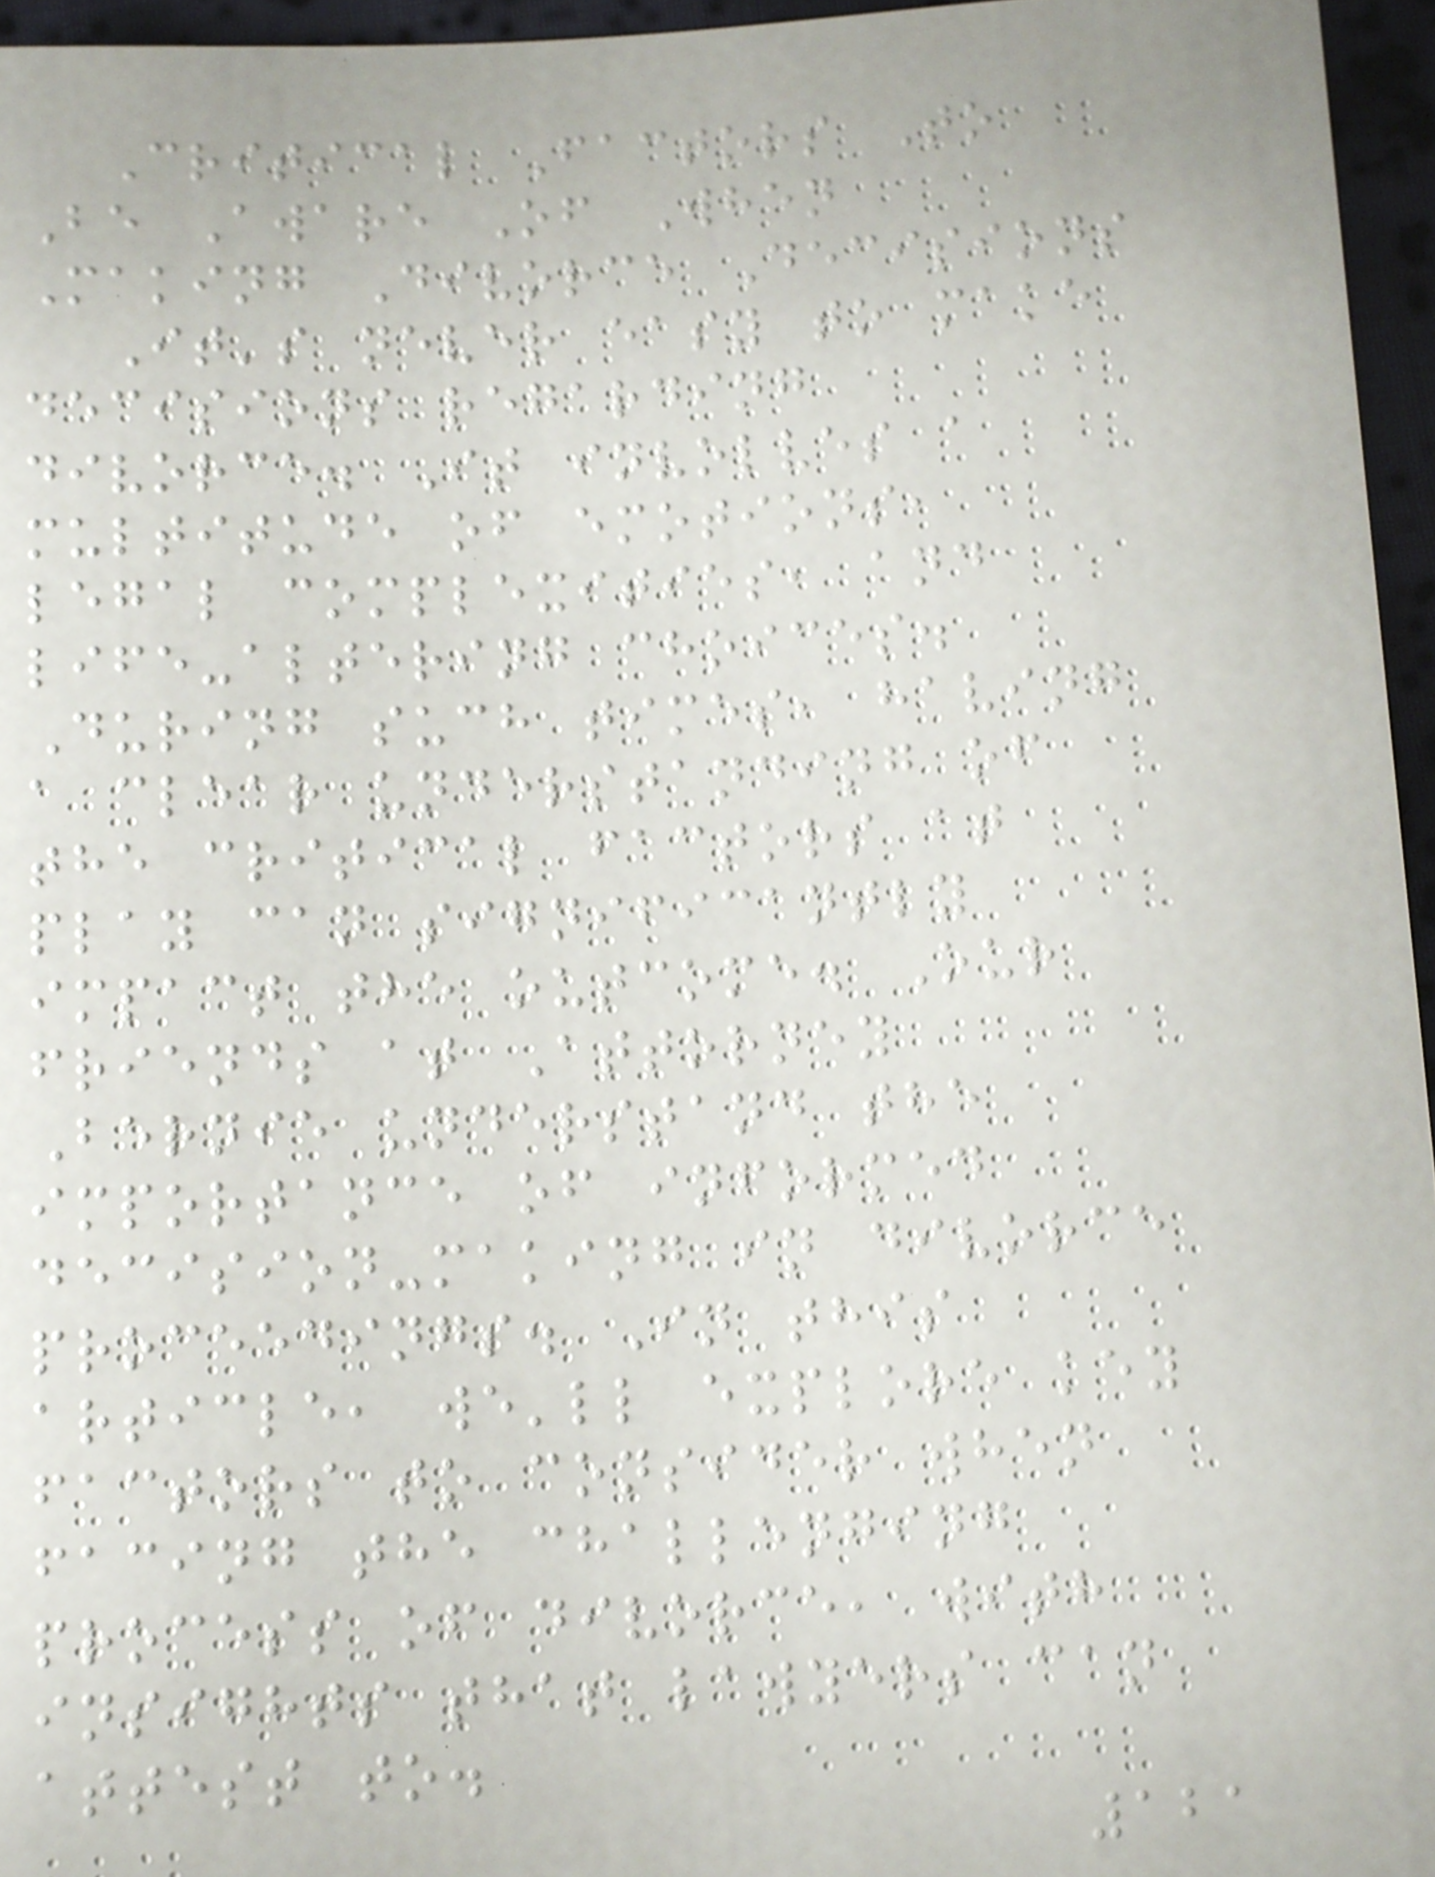Critical Factors To
Be Aware Of When
Making Divorce Decisions
It's never easy to make
decisions regarding
divorce. It involves a
multitude of emotions,
legal complexities, and
life-altering choices.
During such times, having
a clear understanding of
the critical factors at
play can significantly
impact the outcome. Our
friends at Attorney
Bernie understand the
importance of informed
decision-making in divorce
proceedings. In this
article, we'll explore key
factors to consider when
facing the challenging
process of divorce, with
insights that lawyers can
attest to.
121
